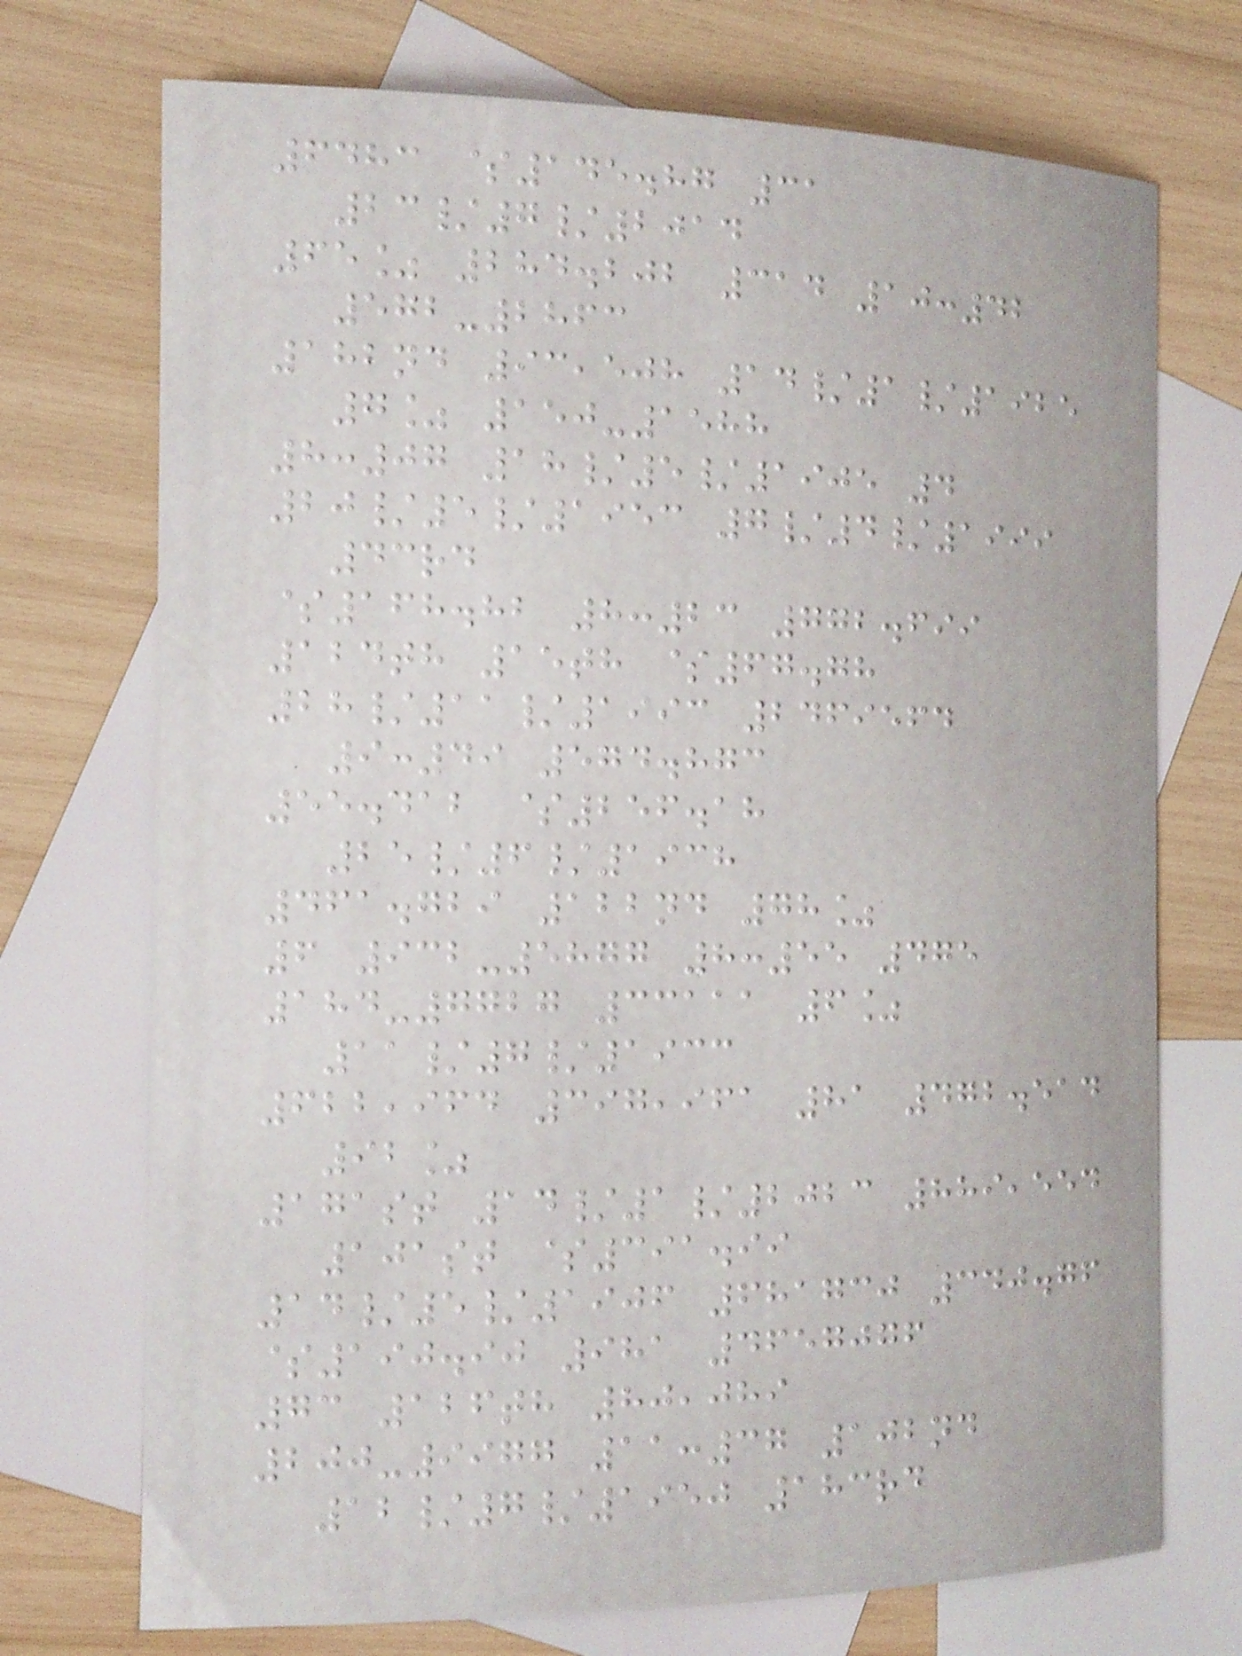6483 $145.87 31
23/7/2014
65% 284.202 314 10:42
572-2863
182nd 93,508 14/1/1925
7% 150-1588
8:07 18/5/1905 4
20/5/1953 7/4/1999
43rd
$168.82 8:23 772.699
124th 15th $67.78
28/11/1993 2469564
9:49 574.873
55.412 $256.18
25/6/1938
461.729 122nd 78%
6 932-5877 8:55 475
184-7727 33111 6%
11/7/1933
622,964 397,961 81 472.514
92%
171st 14/1/2023 889,554
101st $391.99
14/5/1906 681730 340.76
$190.90 981 4657076
73 126th 80,089
200-9977 11:37 102nd
12/7/1950 183rd
